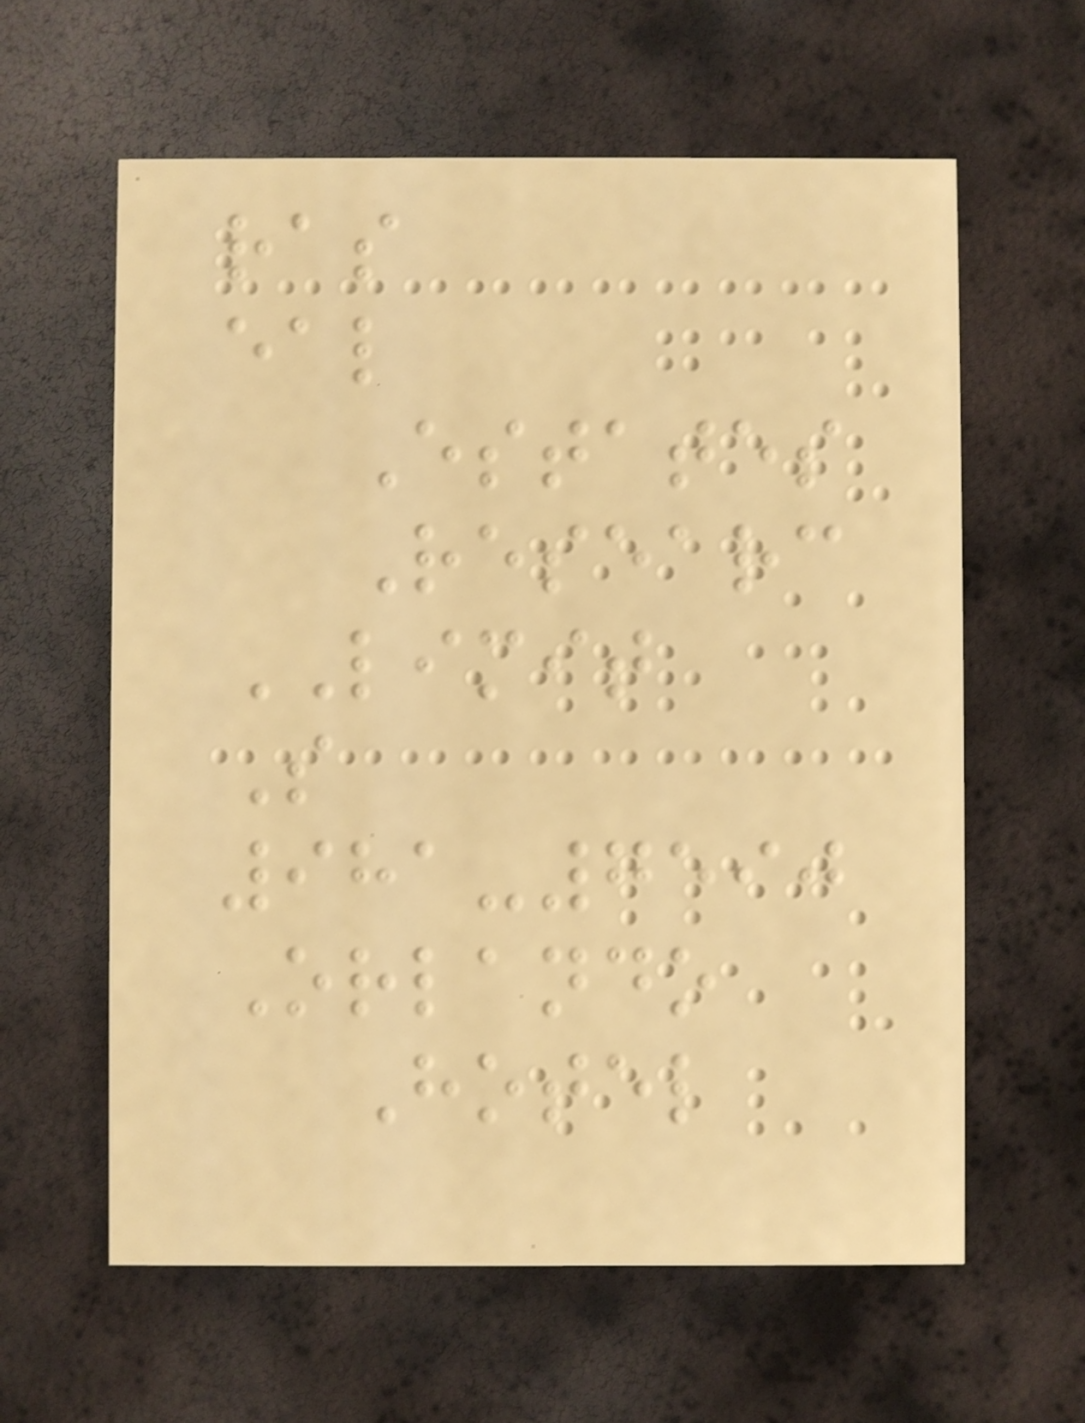ras
eal
Estates
Researc
LIMIT
S
981-7590
Orlando
Hotel
